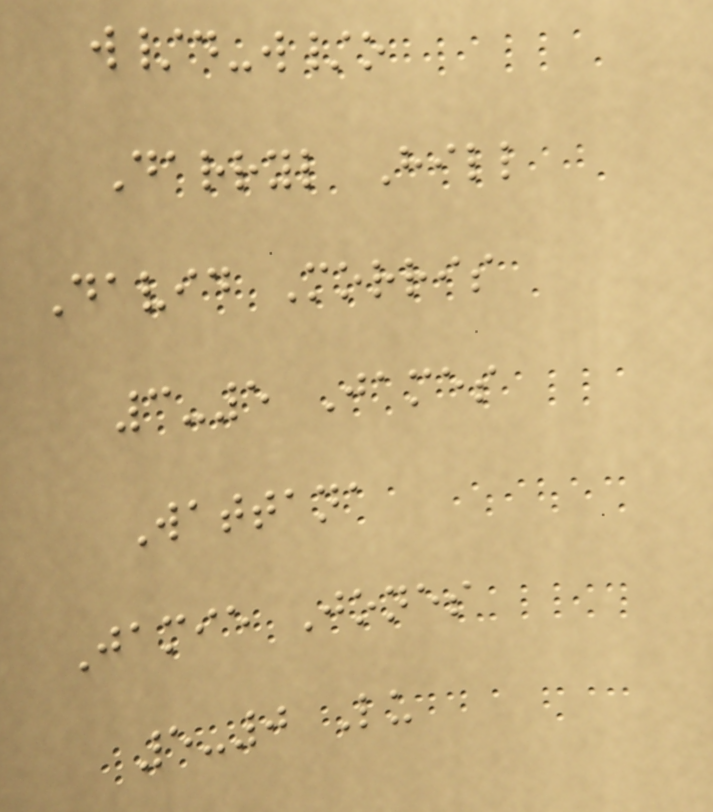w/d-w/o
Darryl Hill
David Morris
3-5 James
Wattana
Jamie Jones
5-0 Lu
